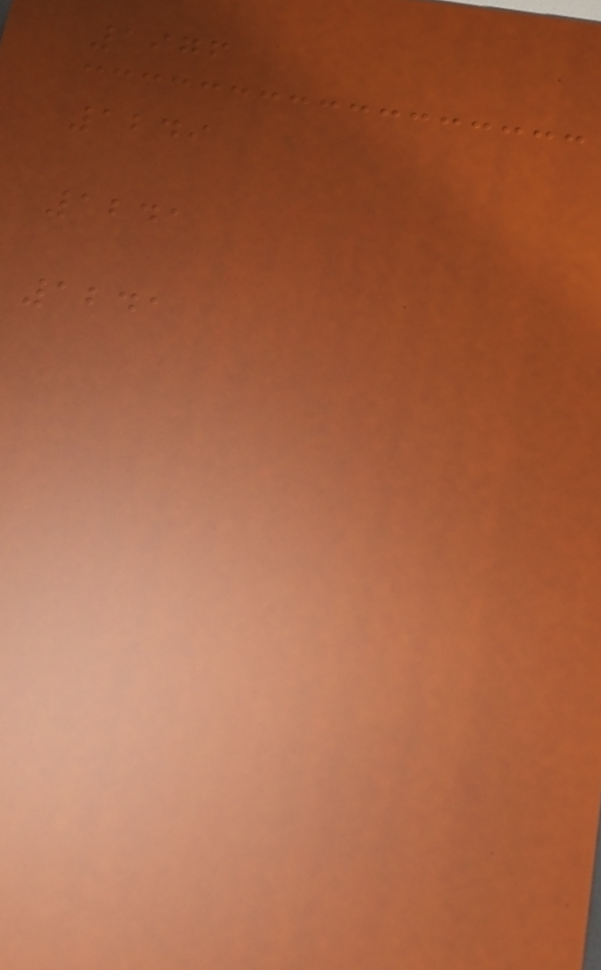1976
1249
1241
1241
